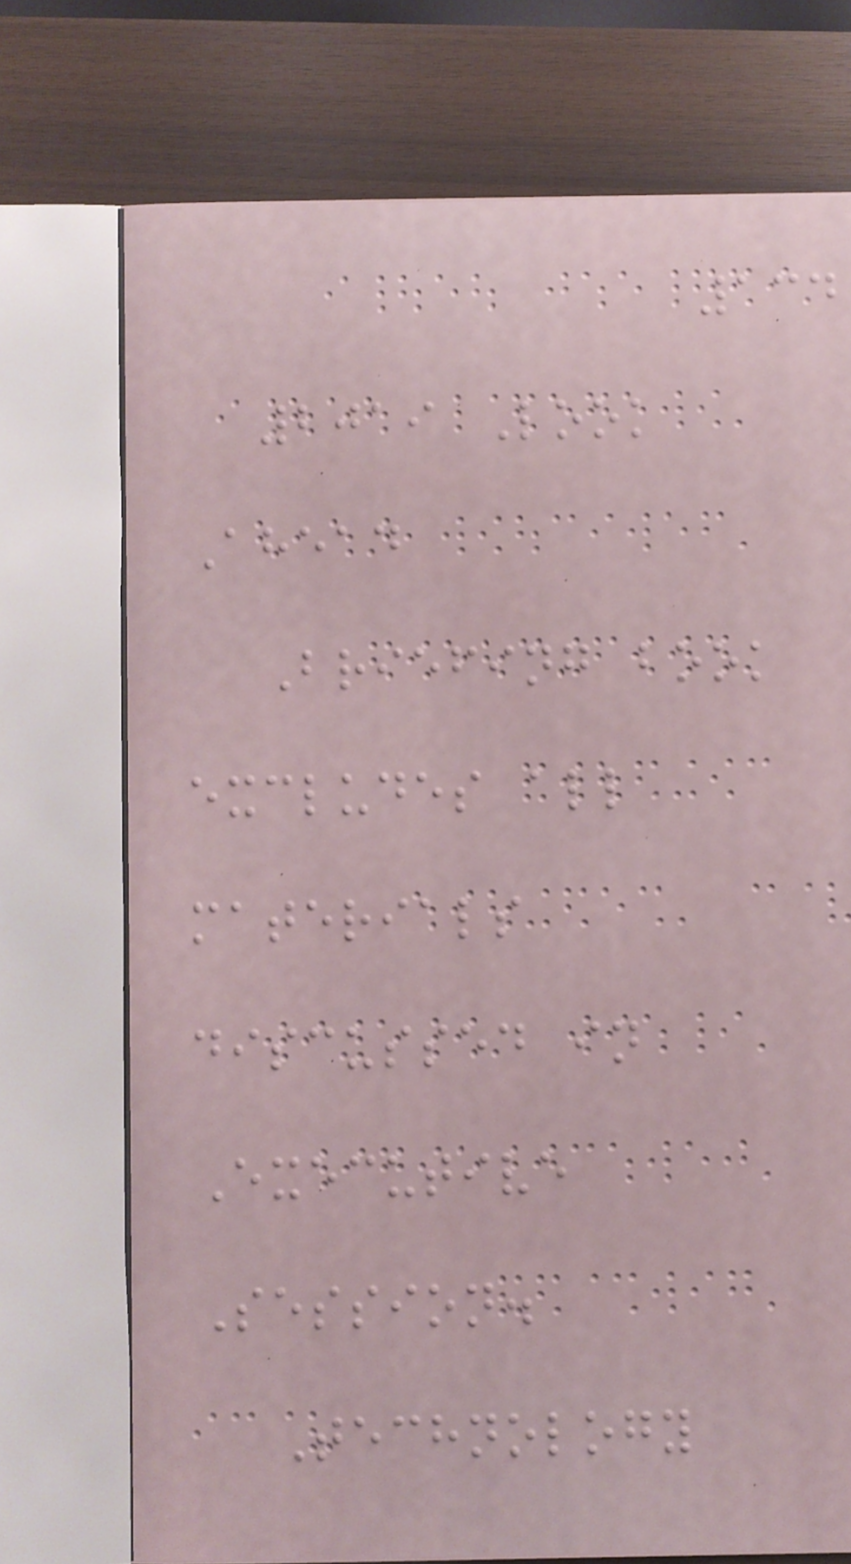134
2019 Look
Ahead
Briefing book
excludes all
materials
discussed in
Executive
Session.
Technology
